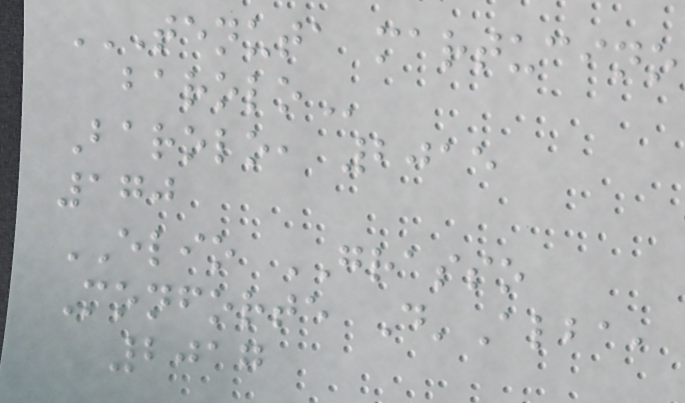TENUTA MARTUCINO
BAROLO
Barolo, 2015
170
ELIO GRASSO
Monforte D'Alba,
2017
